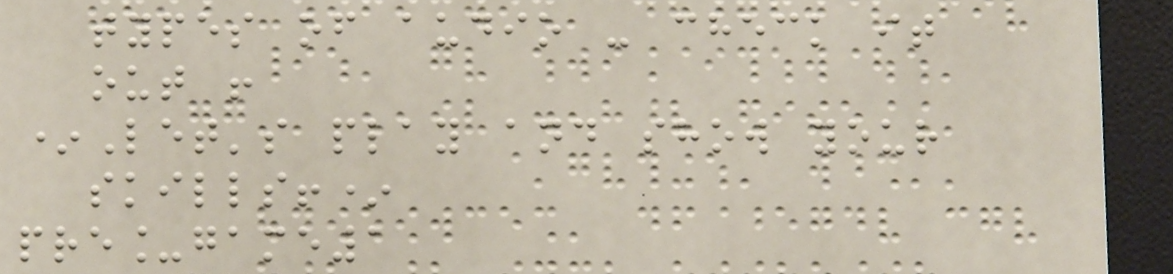types of audio - check it
out !
*Let's play and show your
skills!*
pre_game1
